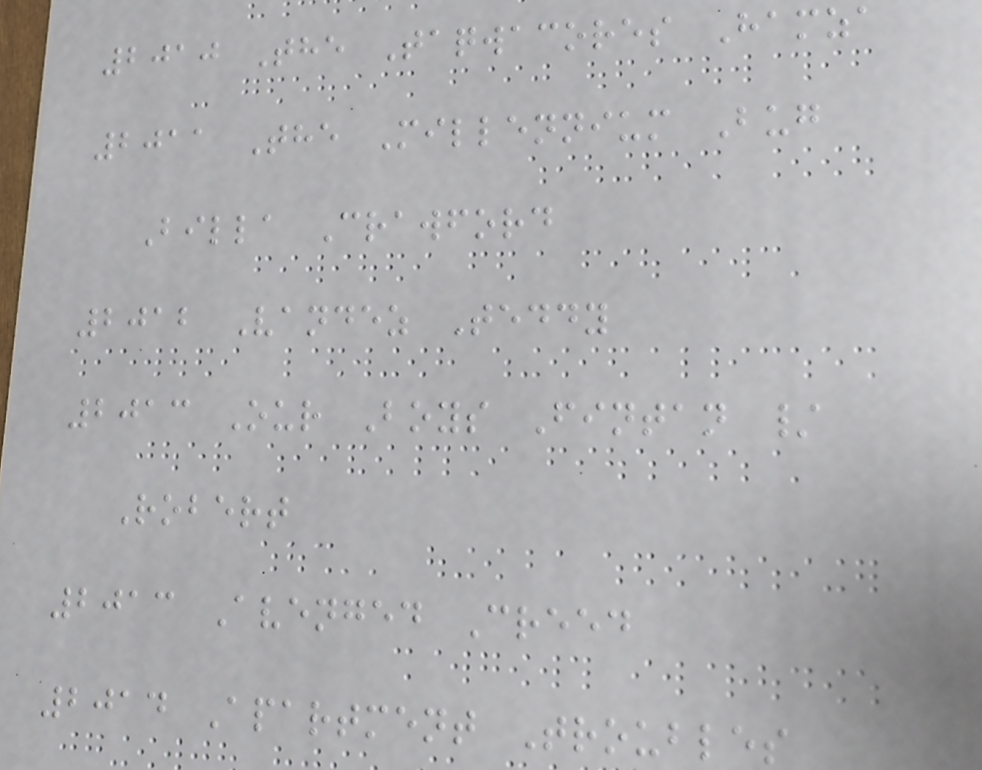2010 The Taqwacores Hamza
2011 The Millennium Bug
Billa Crawford
2012 Vandez Teddy
2013 Our Boys Fintan /
Robert
2013 Avenged Creed
2014 Apartment Troubles
